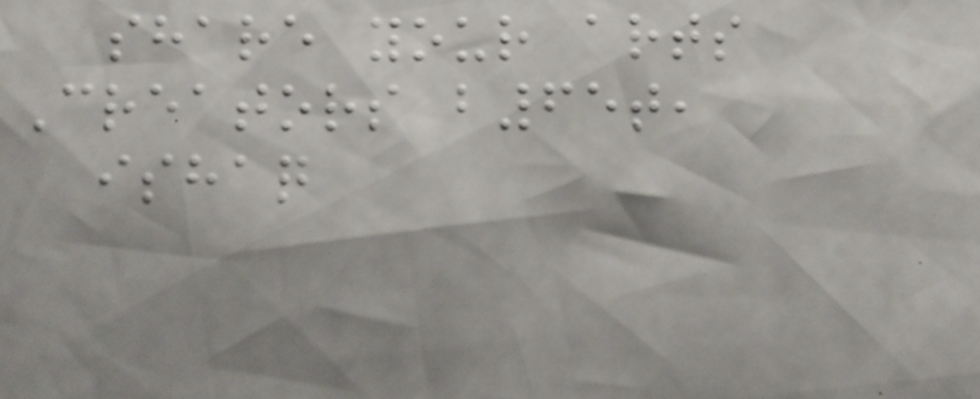share your arts
Creators b65t,
ishaq
